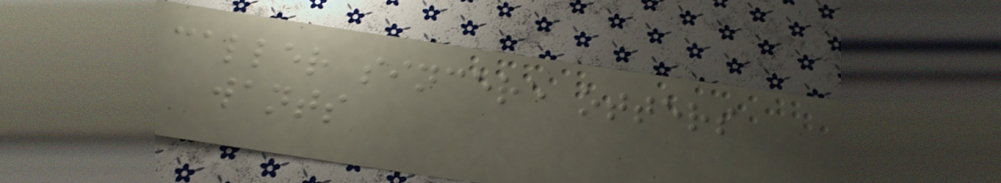caller sincere otters
wants
